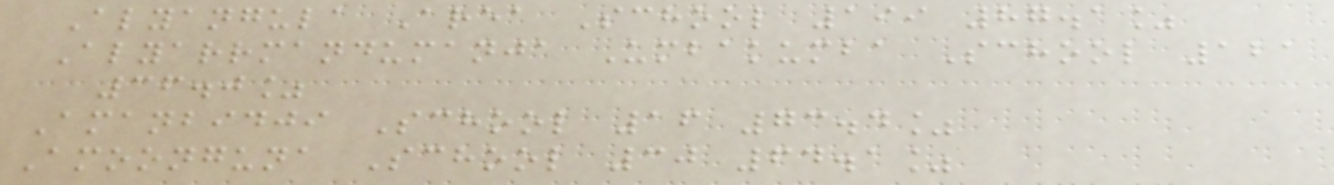Alyangula Area School 199 87.1%
Alyarrmandumanja Umbakumba School 121
36.0%
Amanbidji School 16 73.4%
Amoonguna School 30 64.1%
